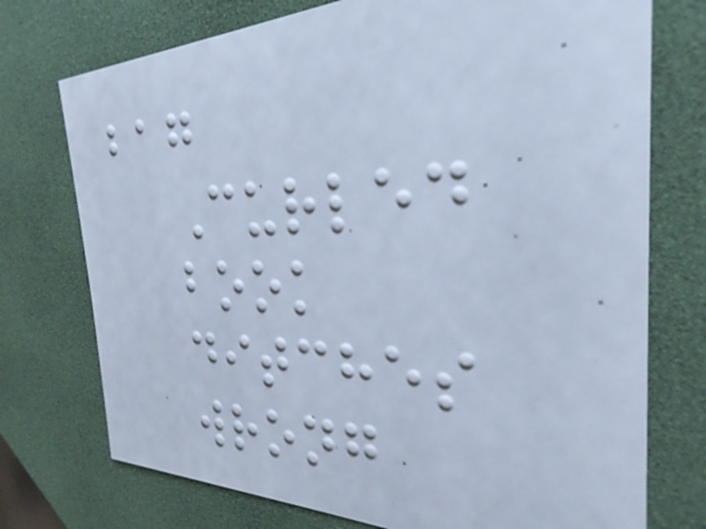bag
Curled
book
ditches
wrong
